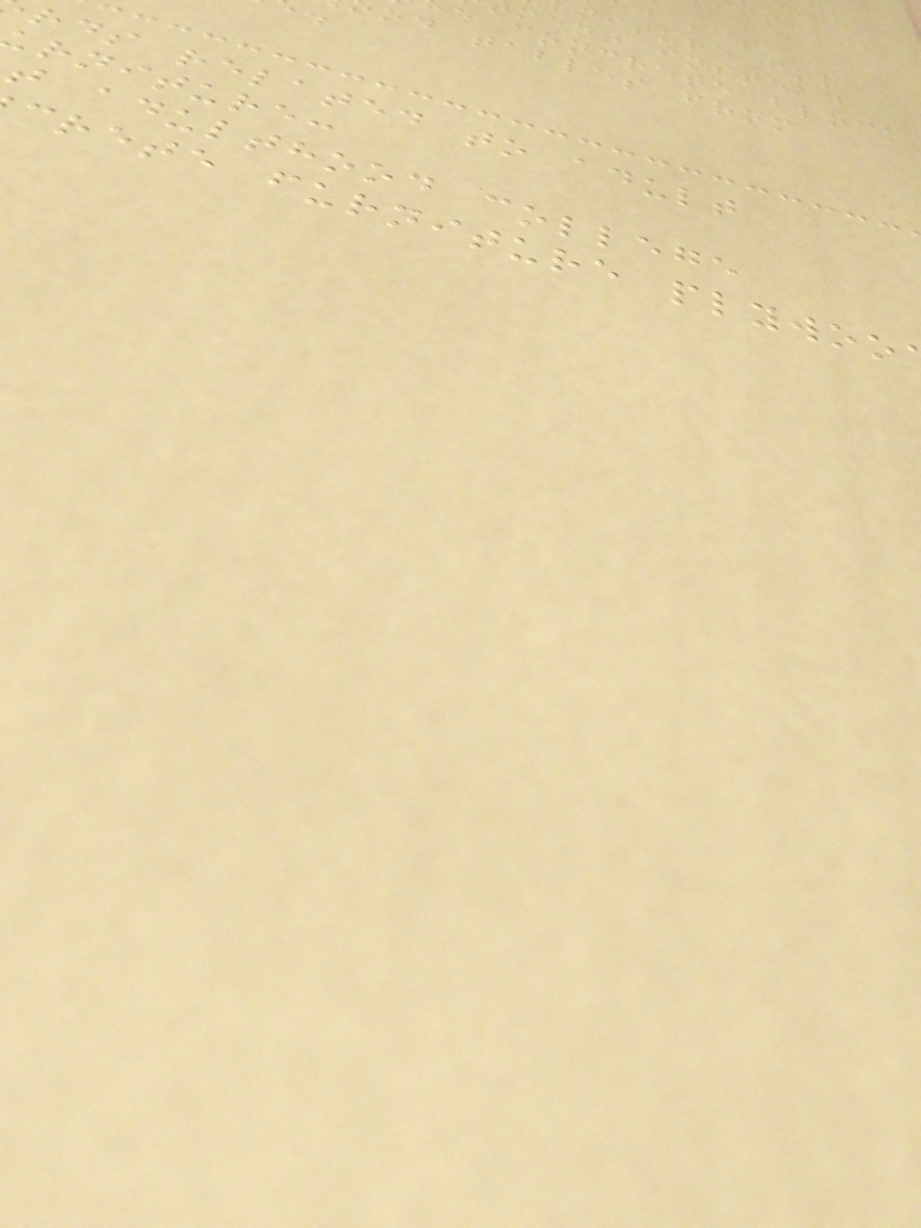niture for
ment instead
e concrete block
od tables from
rds related to adult
rniture:
t adulthood college
crete furniture plywoo
